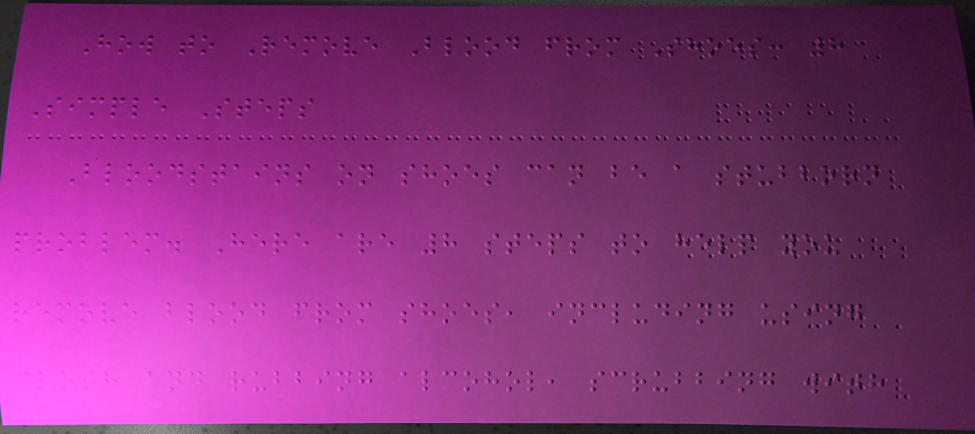How to Remove Blood from Shoes: 8
Simple Steps
Bloodstains on shoes can be a stubborn
problem. Here are 8 steps to help you
remove blood from shoes, including using
cloth and rubbing alcohol, scrubbing with
